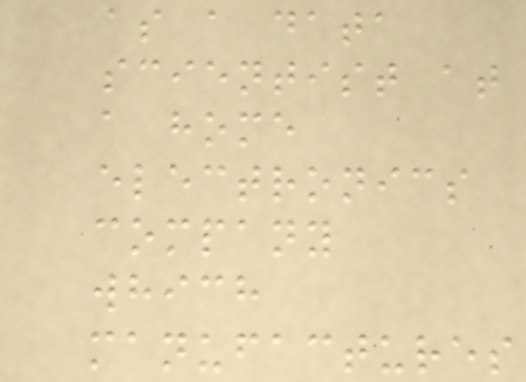as a data
scientist at
a home
electronics
company
which
manufactures
